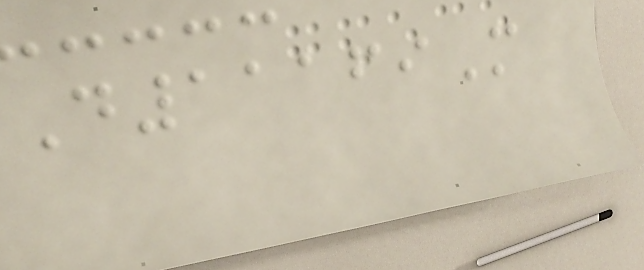D11169M
